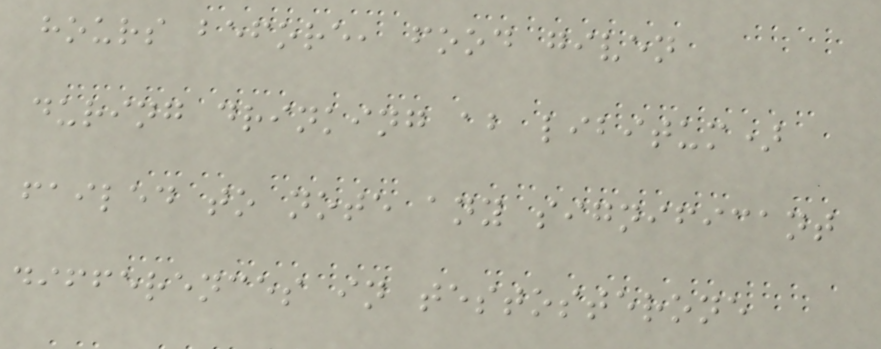hours before, food given
during drinking ab libitum)
failed to note any significant
differences in testosterone
